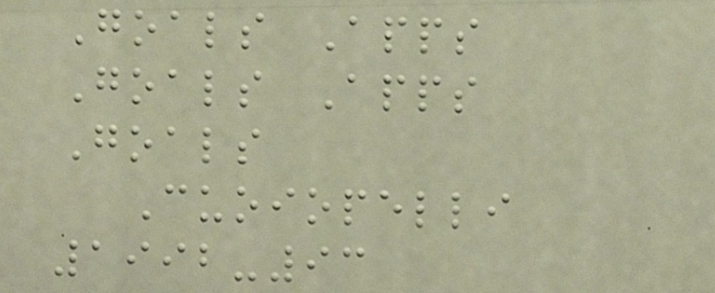Goals Apps
Goals Apps
Goals
Cuoiopelli
1992-93
